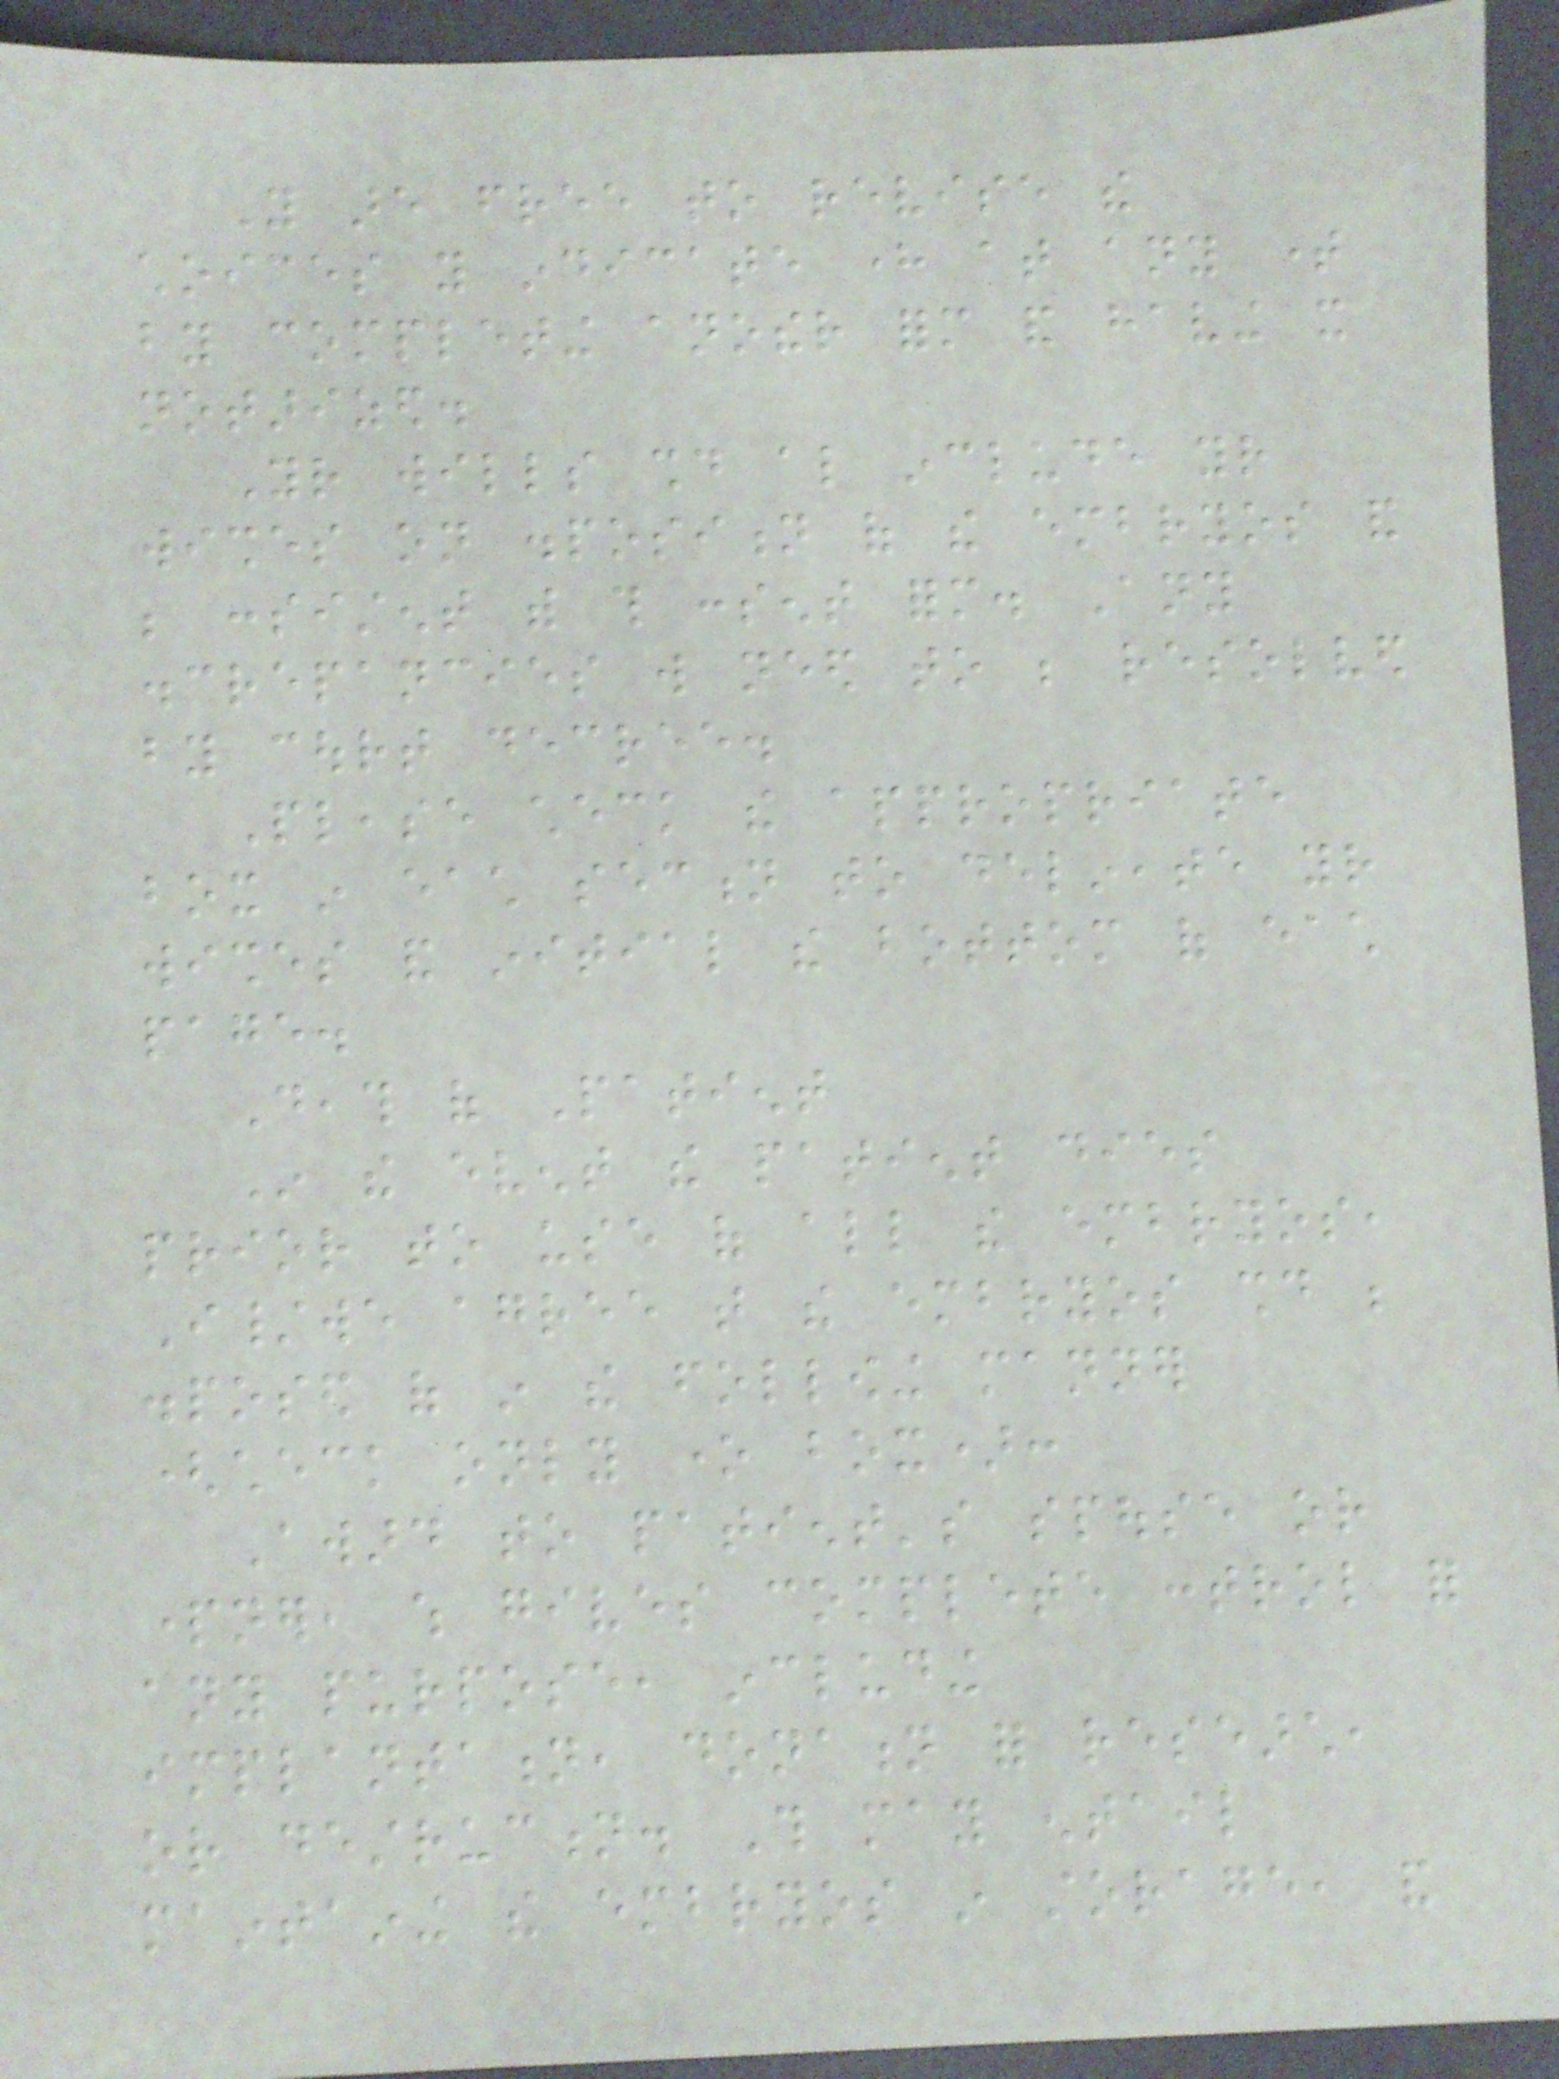You are free to revise the
choices you indicate here at any time
by completing another form and having it
notarized.
Your wills should also include your
wishes on disposition of the embryos and
be consistent with this consent form. Any
discrepancies will need to be resolved
by court decree.
Please check the appropriate
box in each section to delineate your
wishes and initial the bottom of each
page.
Death of Patient
In the event the patient dies
prior to use of all the embryos,
I/we agree that the embryos should be
disposed of in the following manner
(check only one box):
Award to patient's spouse or
partner, which gives complete control for
any purpose, including
implantation, donation for research,
or destruction. This may entail
maintaining the embryos in storage, and
